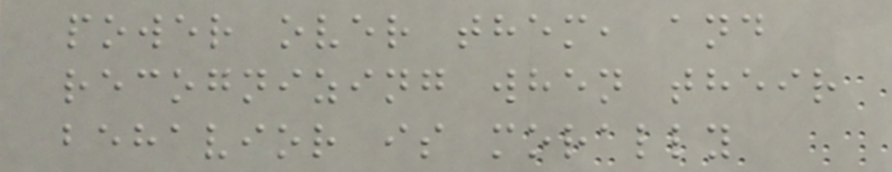power over them, and
recognizing when their
behavior is morally
